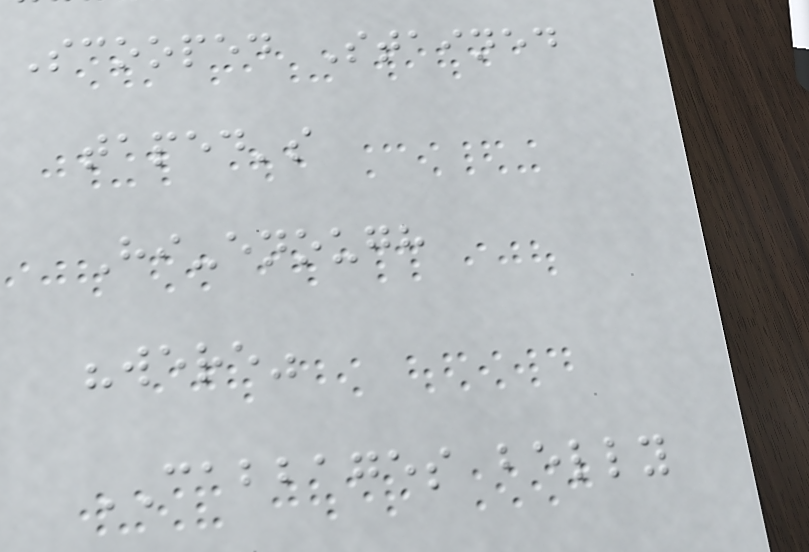Scooped Stained
taped's
Hi-enough
"were"
CABBAGES belly
